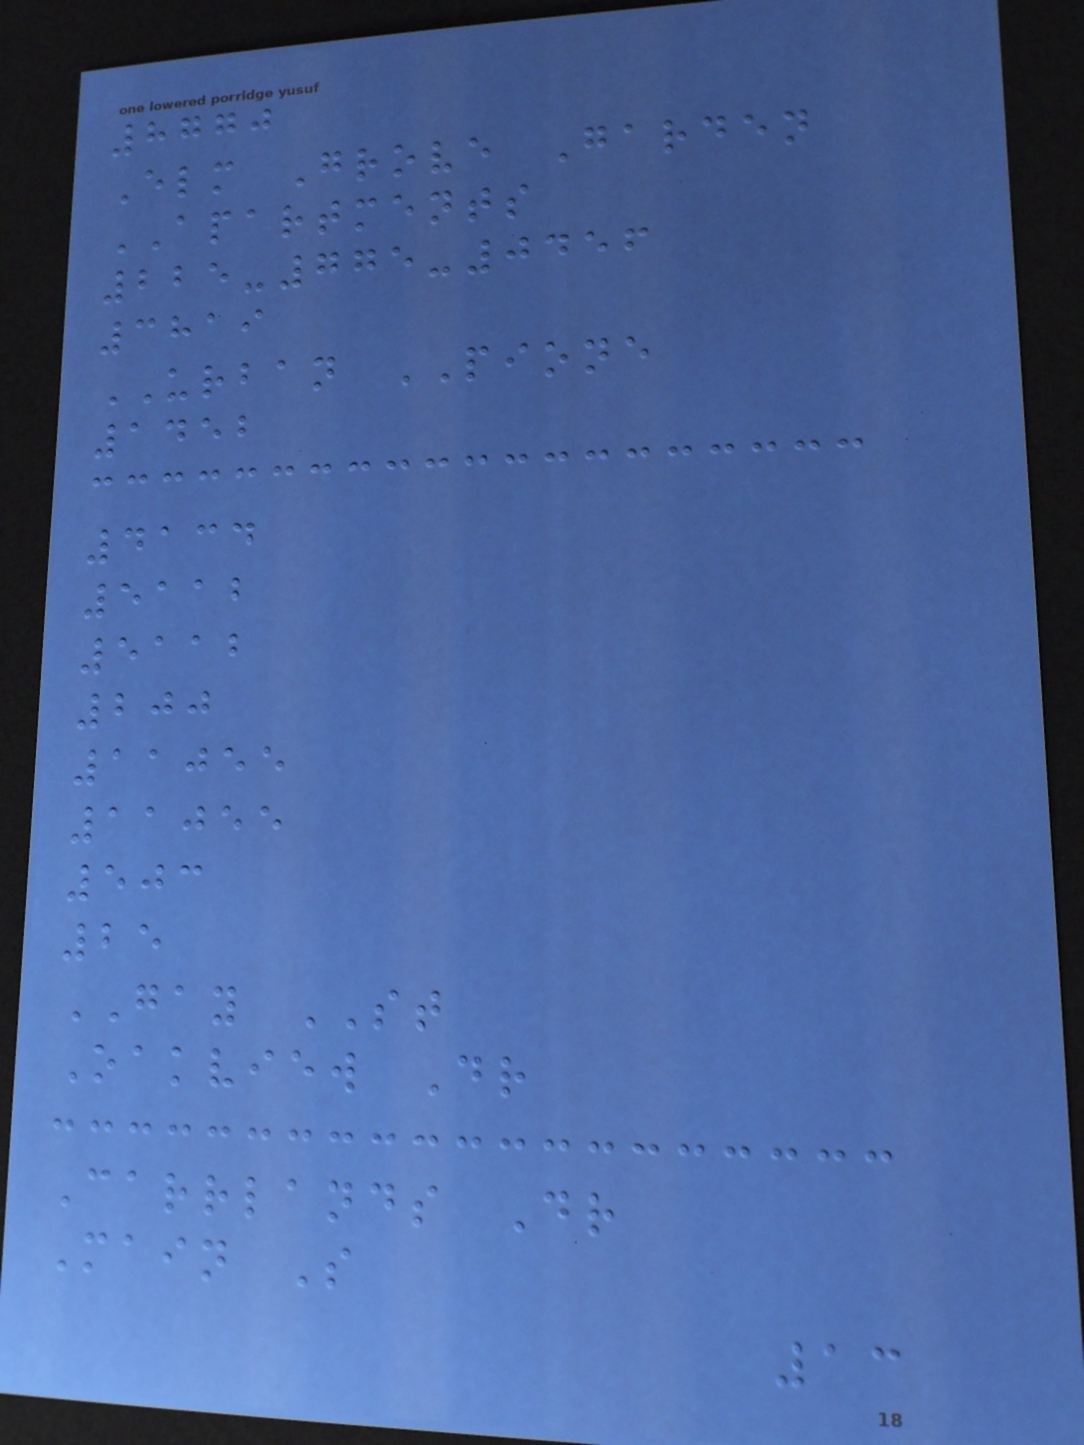8770
Elm Grove Garden
APARTMENTS
225-775-0456
3819
URBAN PIONE
1452
4134
5112
5112
200
11055
11055
503
25
GAY ST
Oakview Dr
Carrlands Dr
Main S
13
